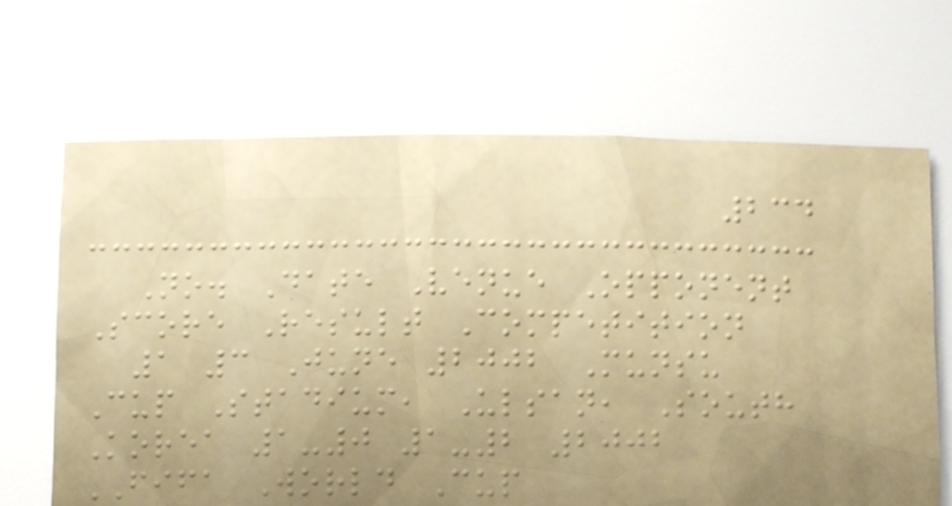234
No. Date Venue Opponent
Score Result Competition
1 3 June 2002 Munsu
Cup Stadium, Ulsan, South
Korea 1-0 1-2 2002
FIFA World Cup
